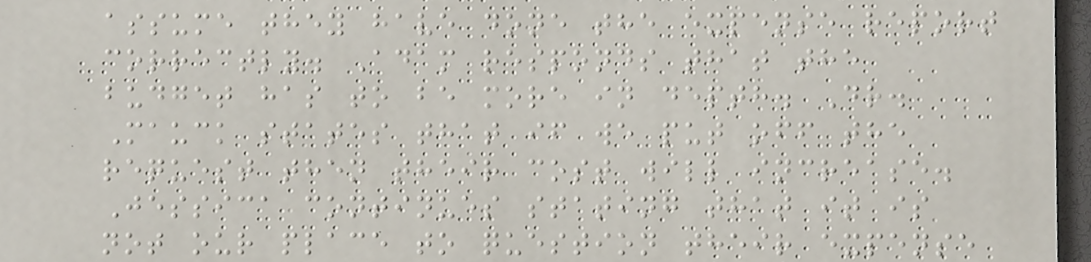assume they have done the expense report
correctly. Adam responds that the
budget has to be more in depth. Dr.
Mauck states that if we put off the
request then their cost will increase.
Jessica continues stating that it is
not our place to question their expense
